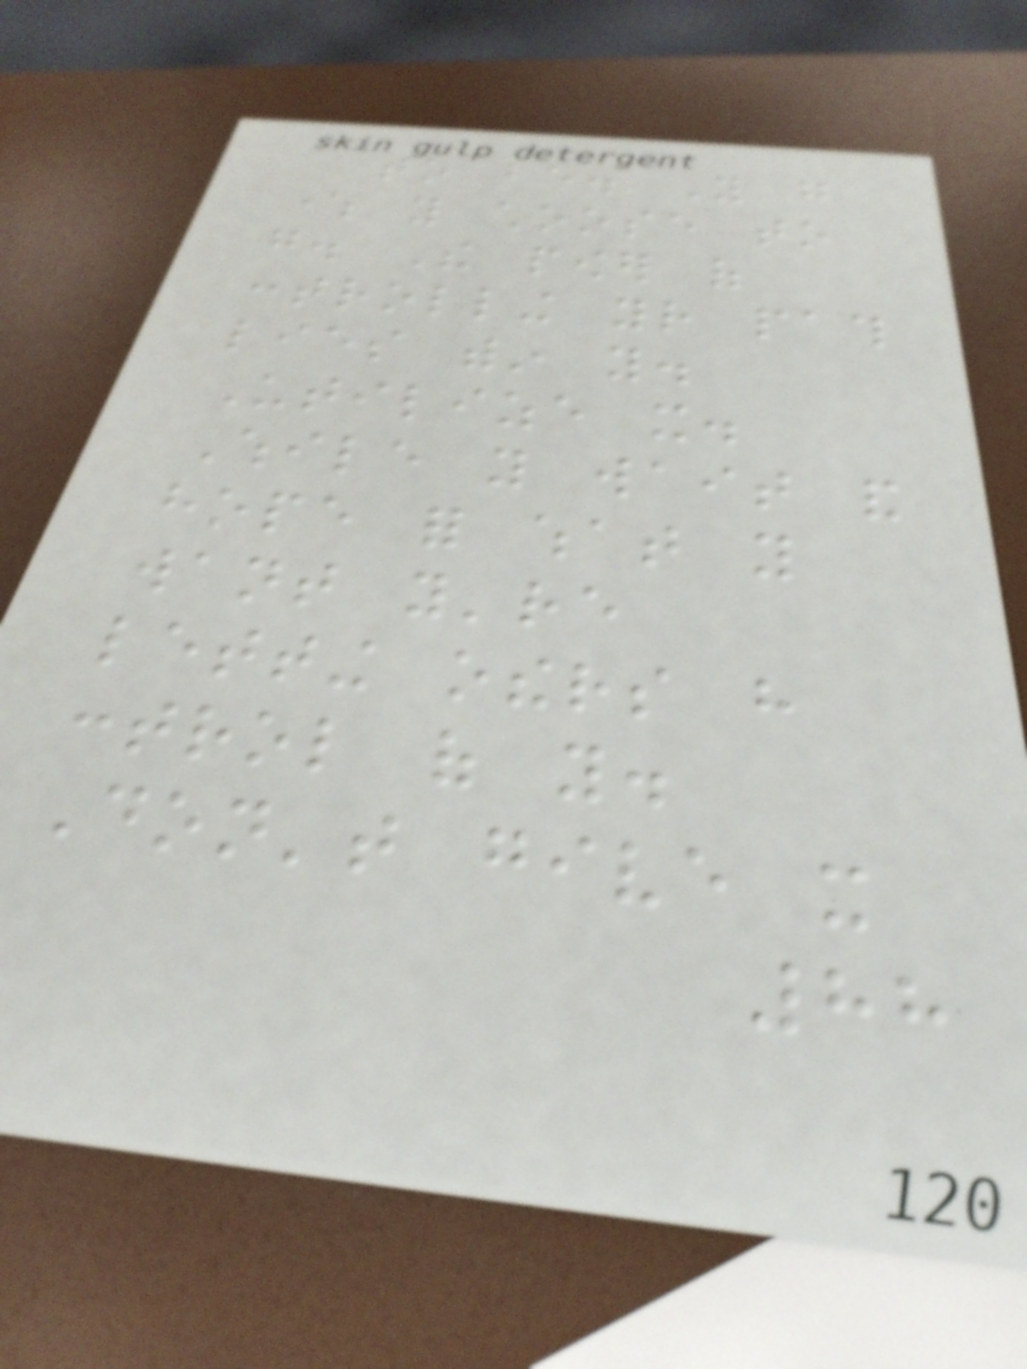to be. You go
where you choose to
go. The power of
controlling your path
lies within you.
Utilize it.
While you wait and
hope for what you
want you're
letting others have
control of you.
Don't give it
88
